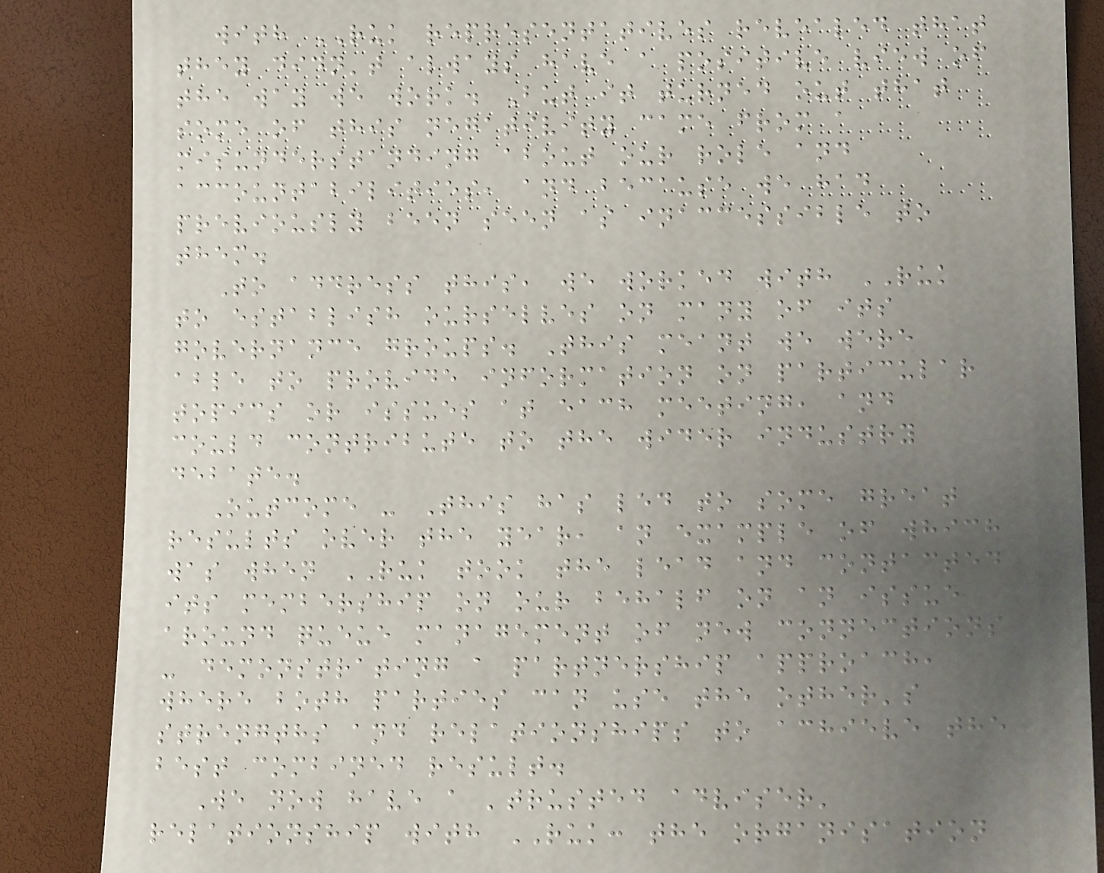with RUK representatives revealed that
they didn't always have a positive view of
the way we work. But it turned out that
some of this negativity came from a
misunderstanding about our role and
accountabilities, and because we had
previously been seen as inaccessible to
them.
To address this, we worked with RUK
to establish ourselves on many of its
governance groups. This meant we were
able to provide information on particular
topics or issues at each meeting, and
could contribute to the wider industry
debate.
Outcome - This has led to some great
results over the year, an example of which
was when RUK took the lead and contacted
its membership on our behalf on an issue
around queue management of new connections
- demonstrating a partnership approach,
where both parties can use the other's
strengths and relationships to achieve the
best combined result.
We now have a 'trusted adviser'
relationship with RUK: the organisation
